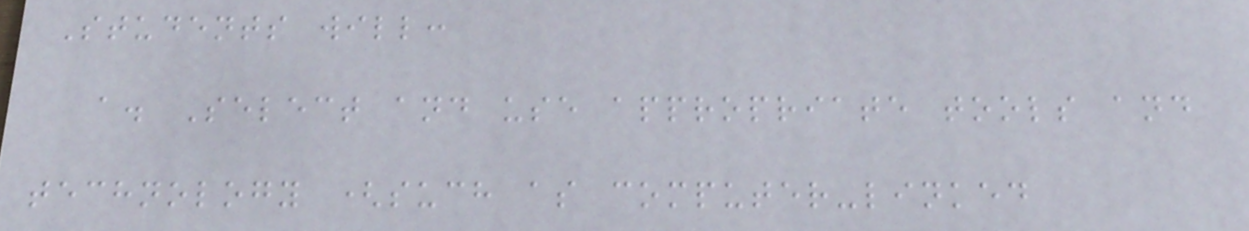Students will:
a. Select and use appropriate tools and
technology (such as computer-linked
